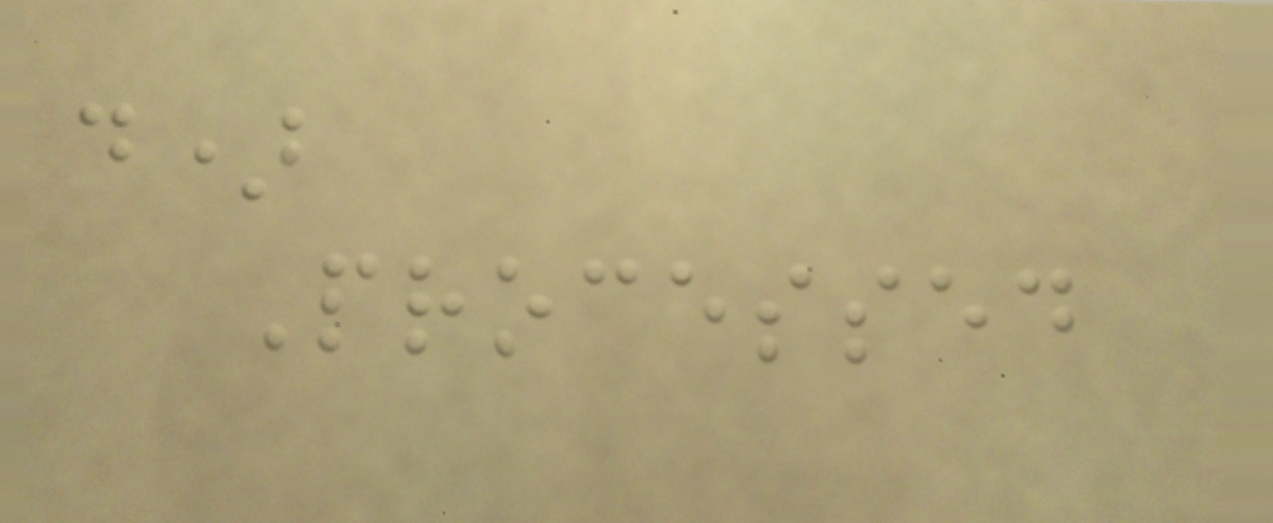d)
Processed
